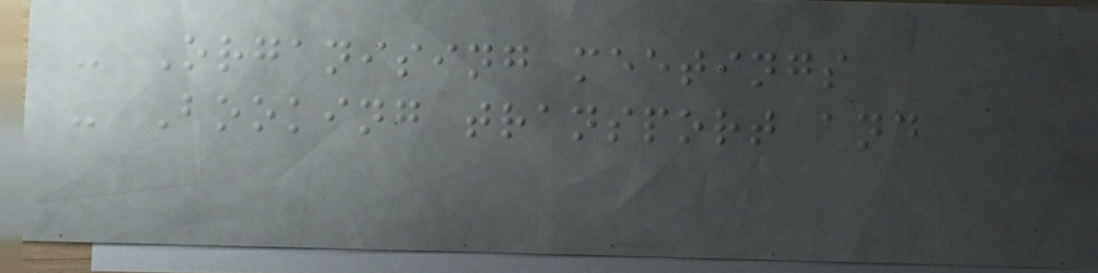- Organising meetings
- Booking transport and
